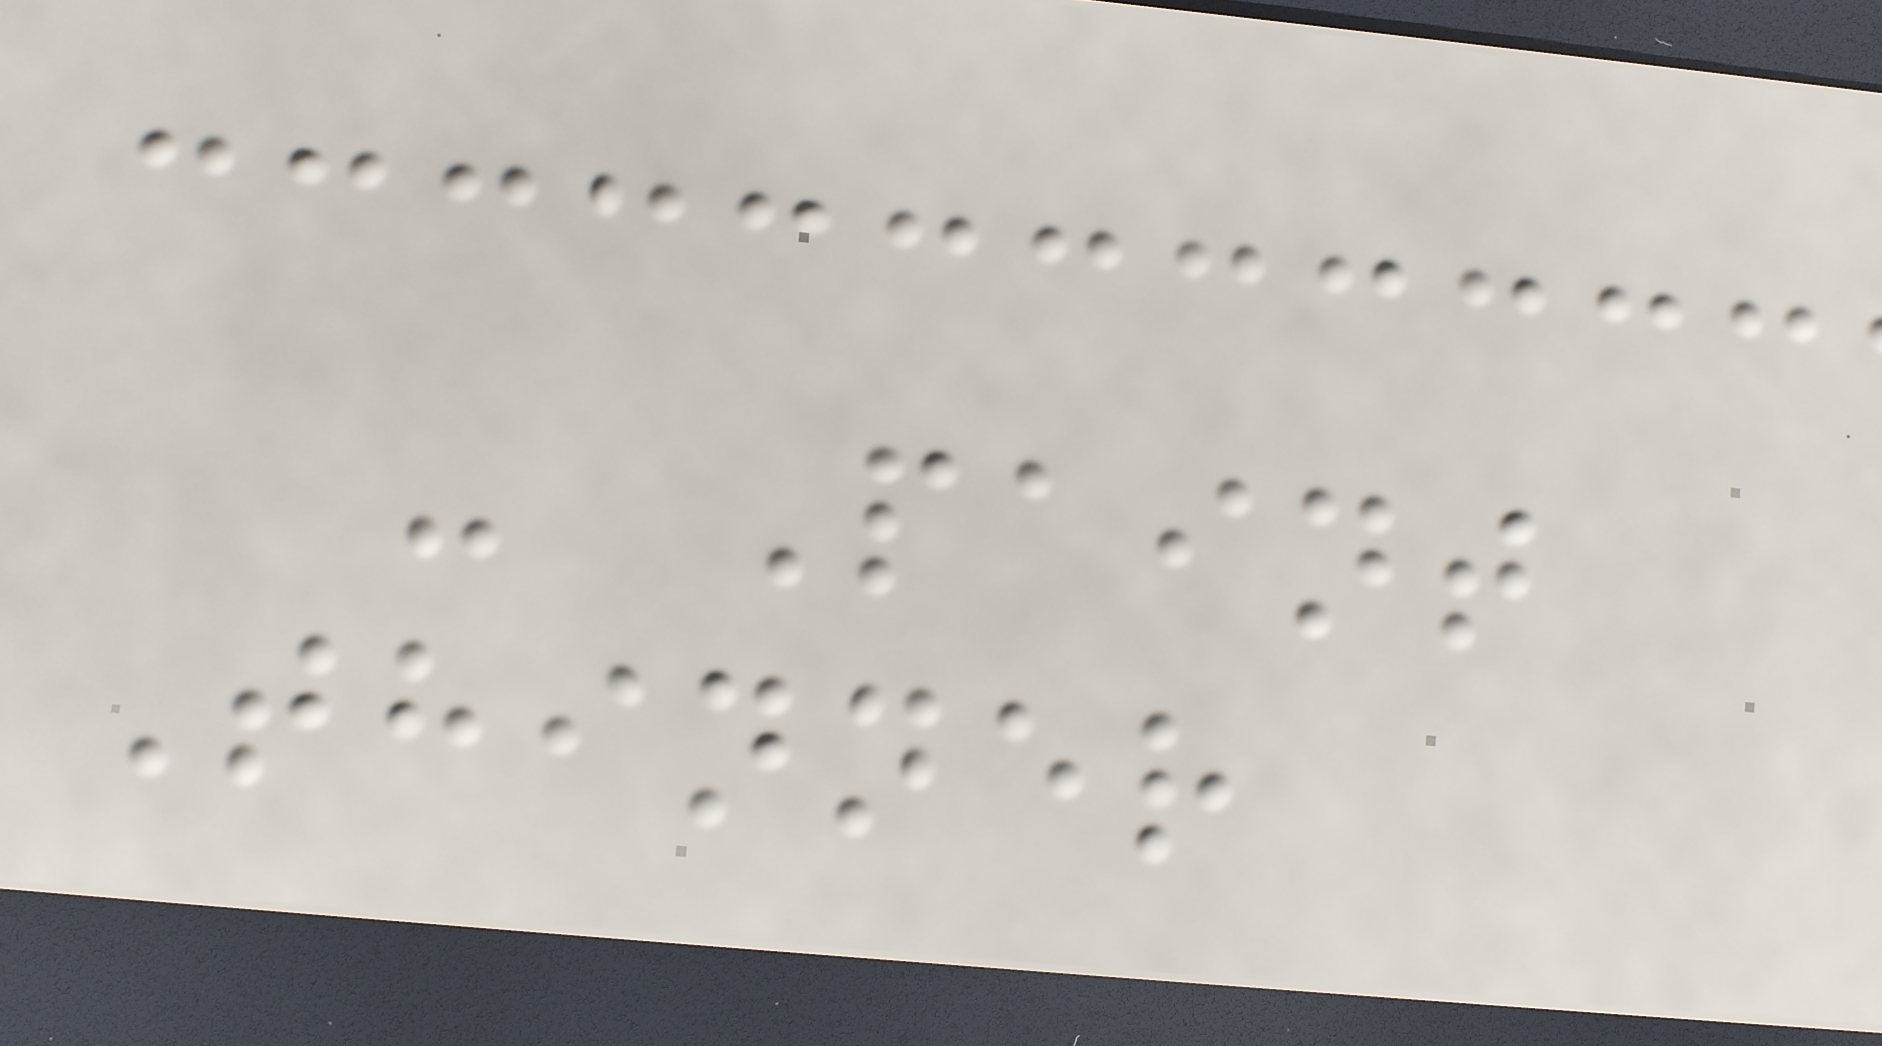- Paint
Thinner
